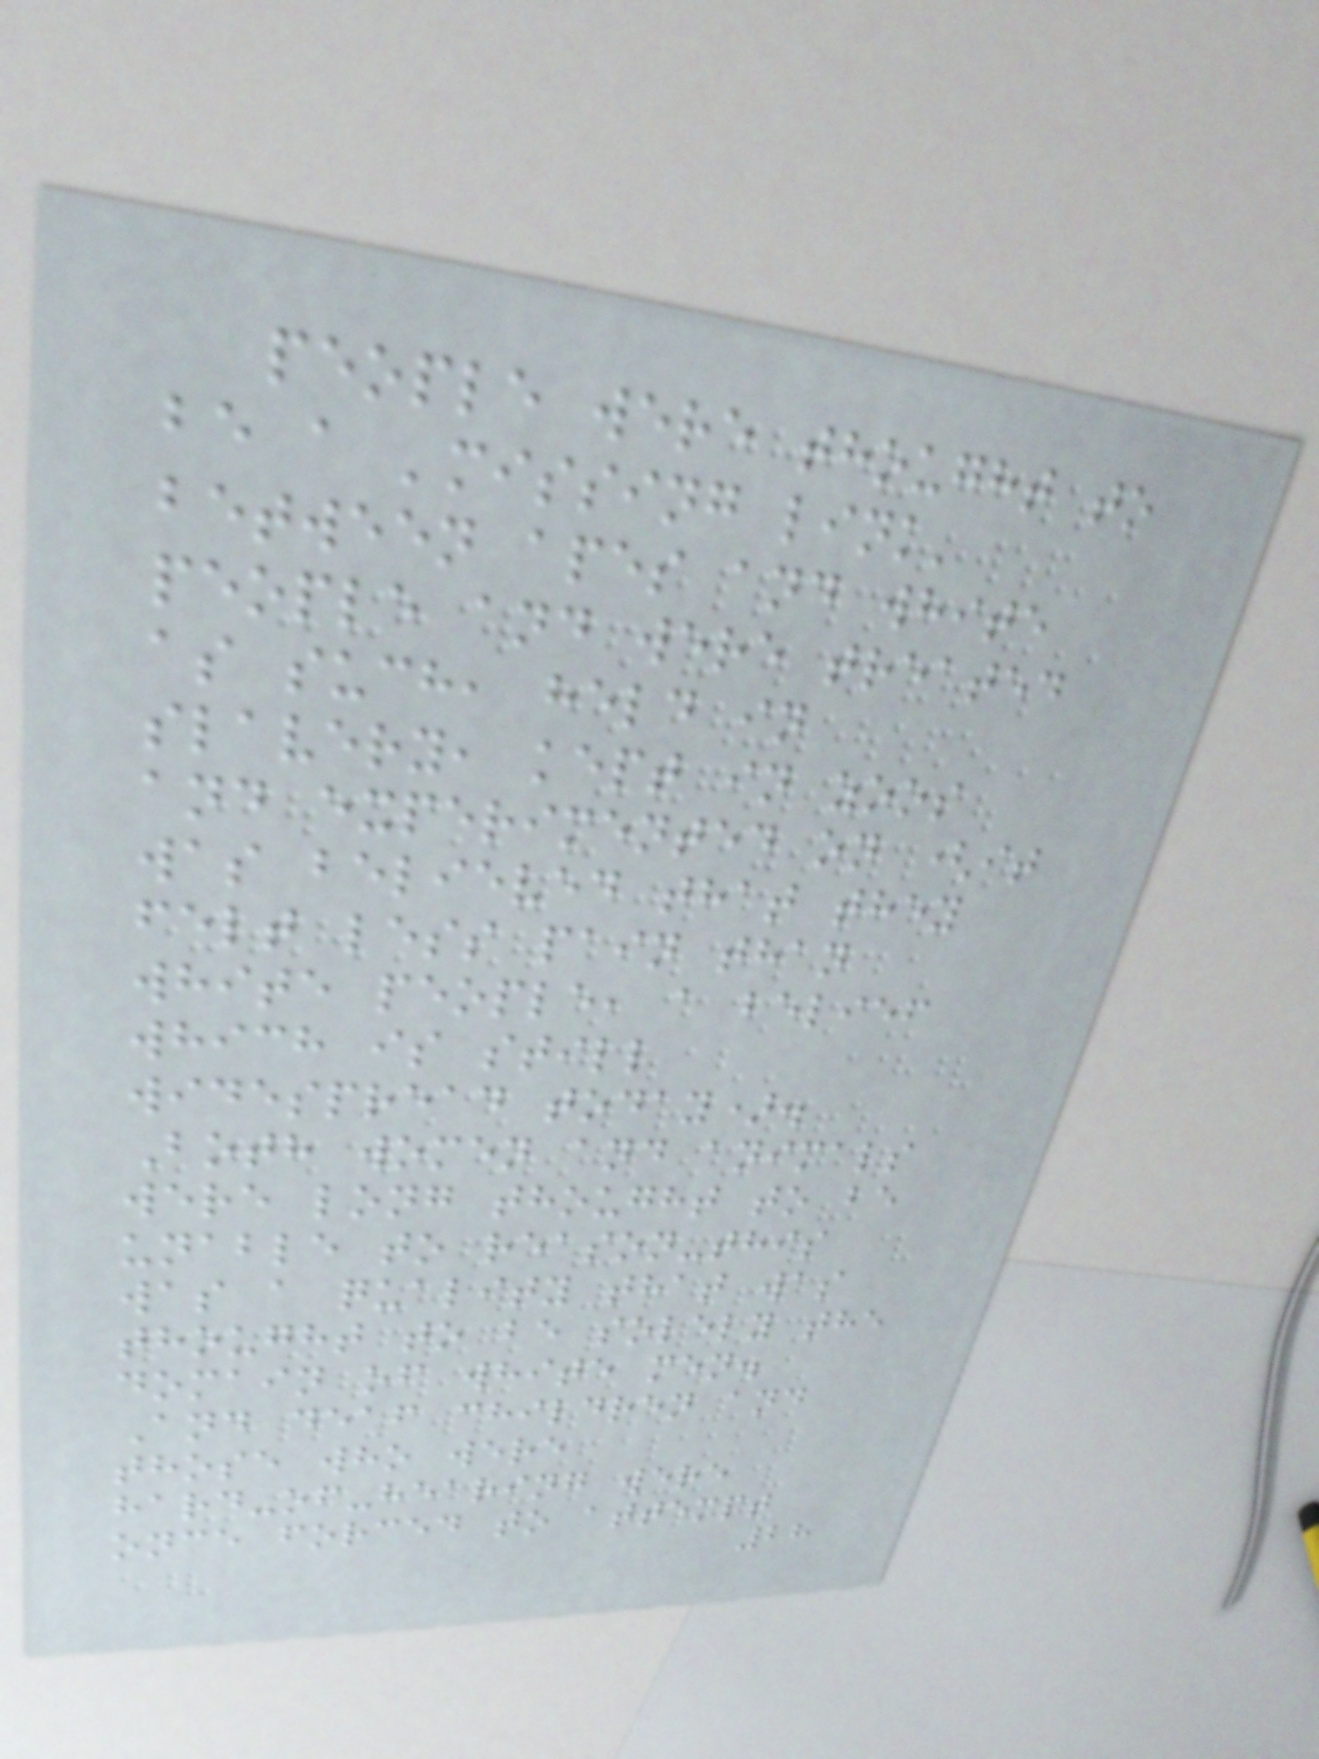people were thought to
be a 'missing link'
between apes and white
people and were treated
as such, held in
slavery, kept in zoos
and experimented on (it
was believed that they
felt less pain than
white people, a belief
which is still
widespread today).
Both women and animals
were long thought to be
unable to reason-this
was a quality that was
thought to be solely the
domain of white men.
And deaf children and
those who were
hard-of-hearing were
once forced to attempt
28
